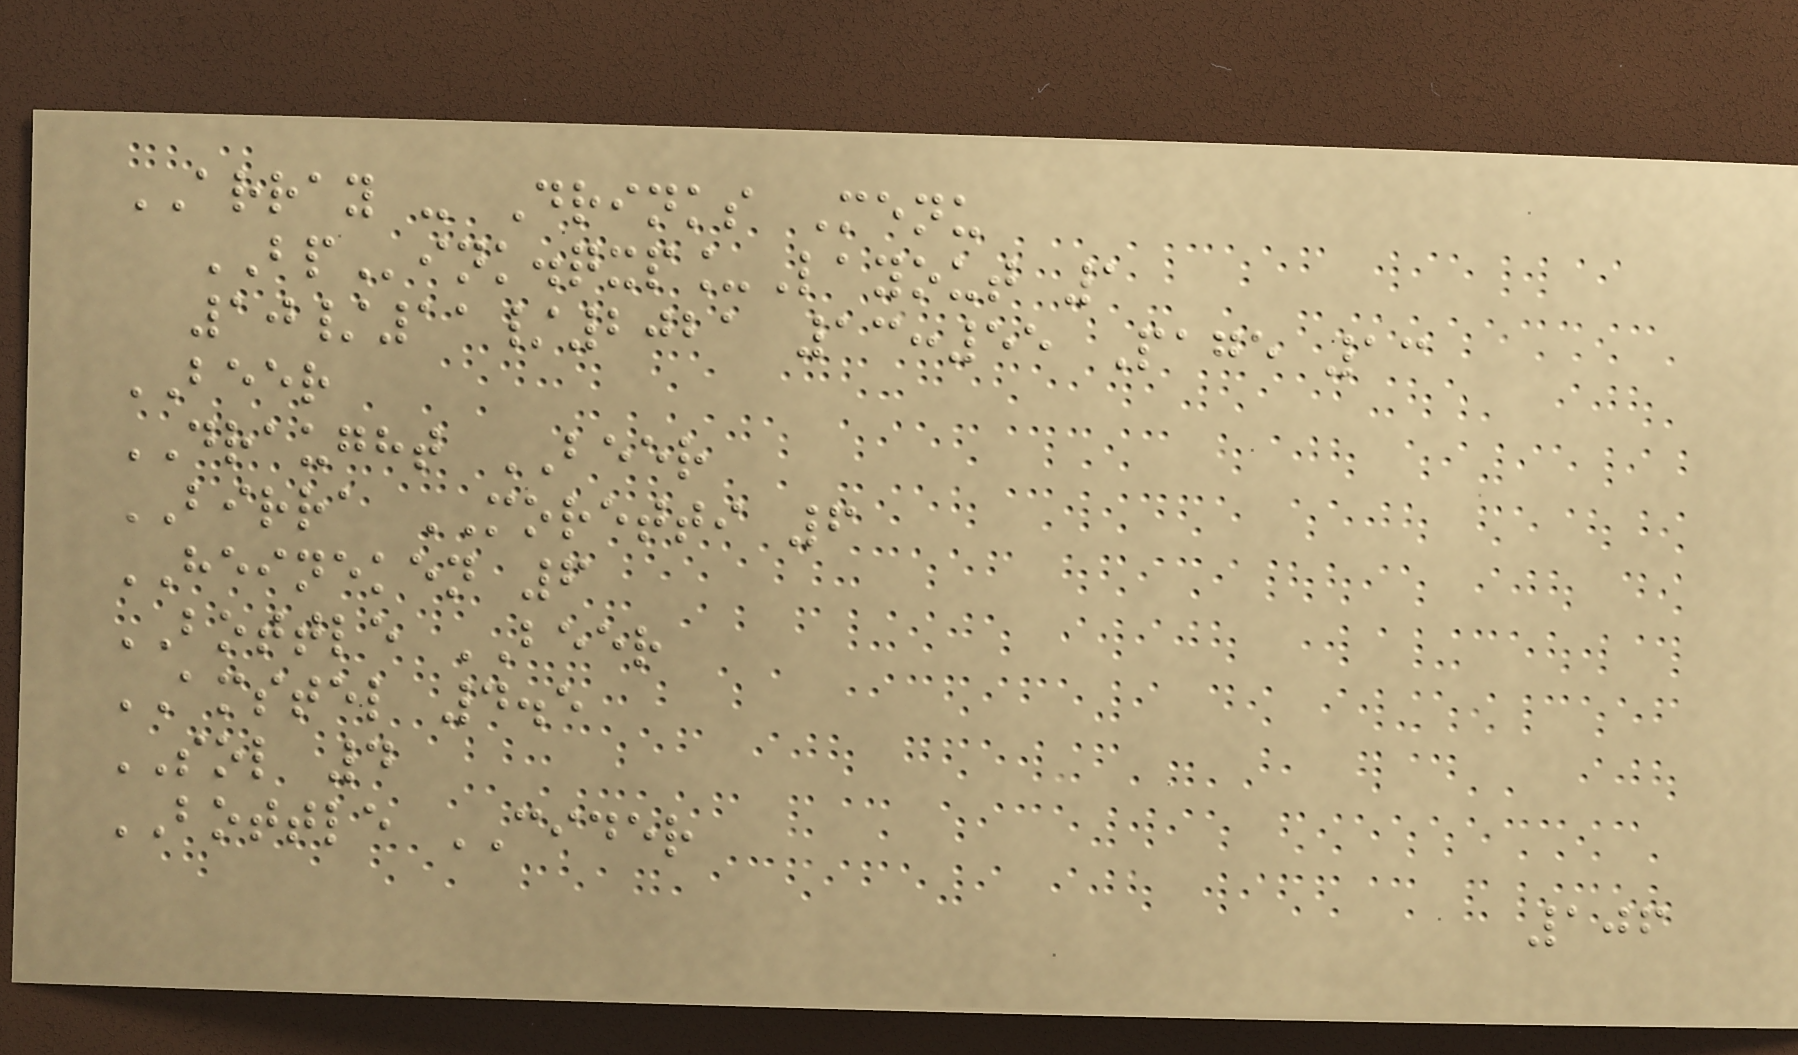ARRAY - Drinks Menu
BPink.qxp_Layout 1
10/11/2021 13:55 Page 13
BEER
DRAUGHT BEER
BIRRA MORETTI 6
HEINEKEN 6
BOTTLE BEER
AMSTEL 4.5
SOL 4
BOTTLE CIDER
106
